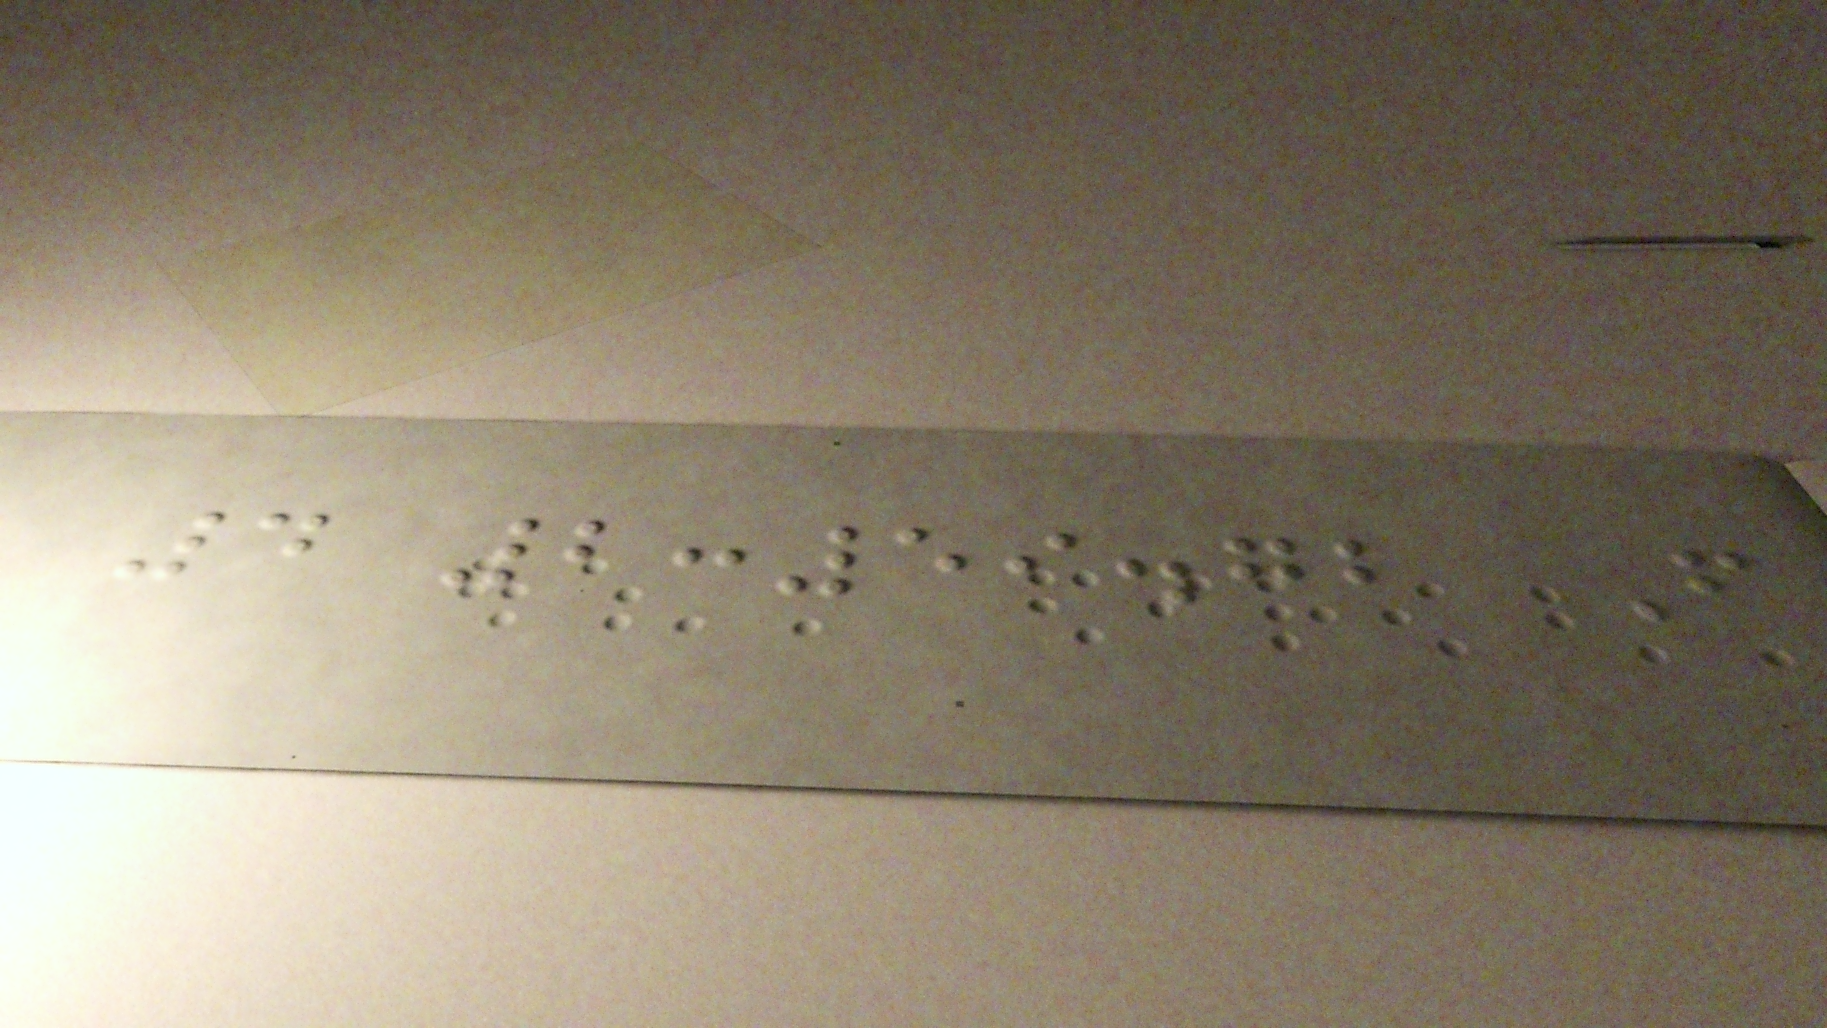4 2:59.72 F
